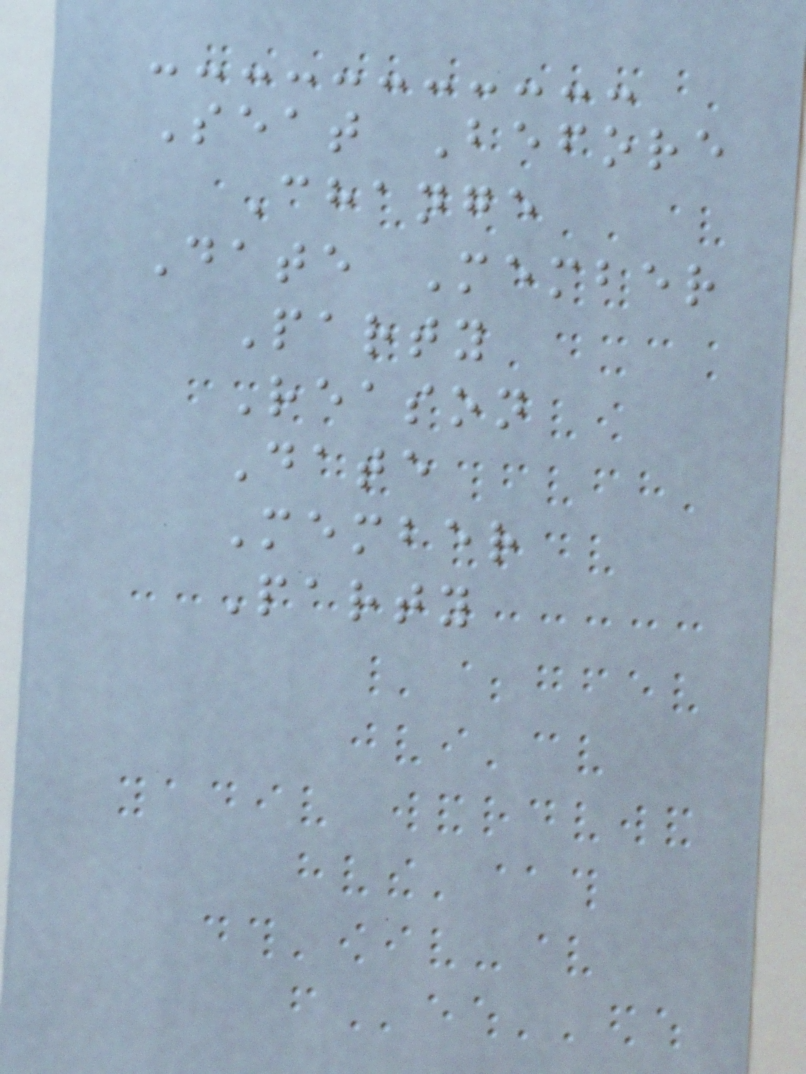Seat Before
Change
Date Member
Party
Reason
Date
Member
Party
